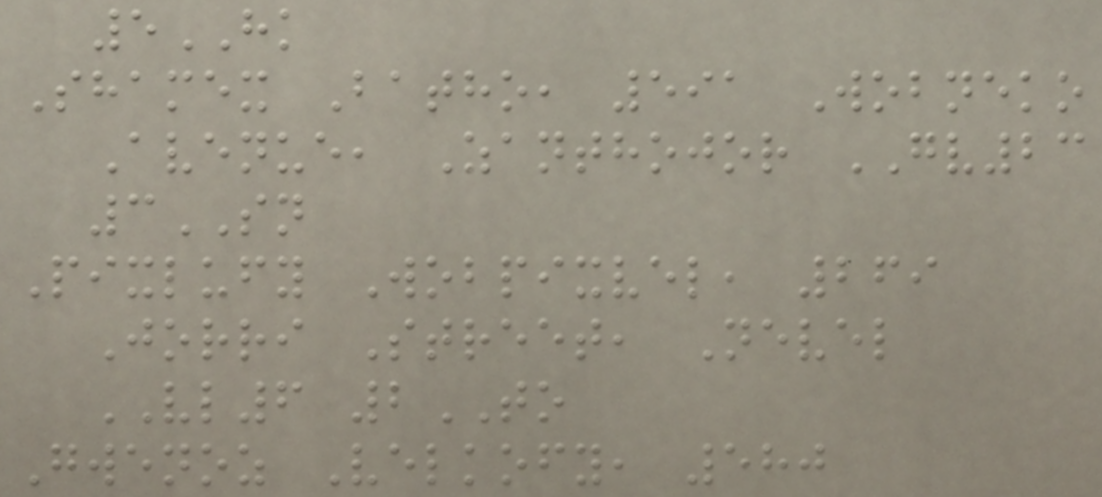5HK
Shamex Batho, 591 Wobneko
Avenue, Zanthojor GV23
3SN
Pixlufy Wobpixvel, 269
Jorri Street, Nevel
VL6 2TO
Gwenoz Velkofy, 580
